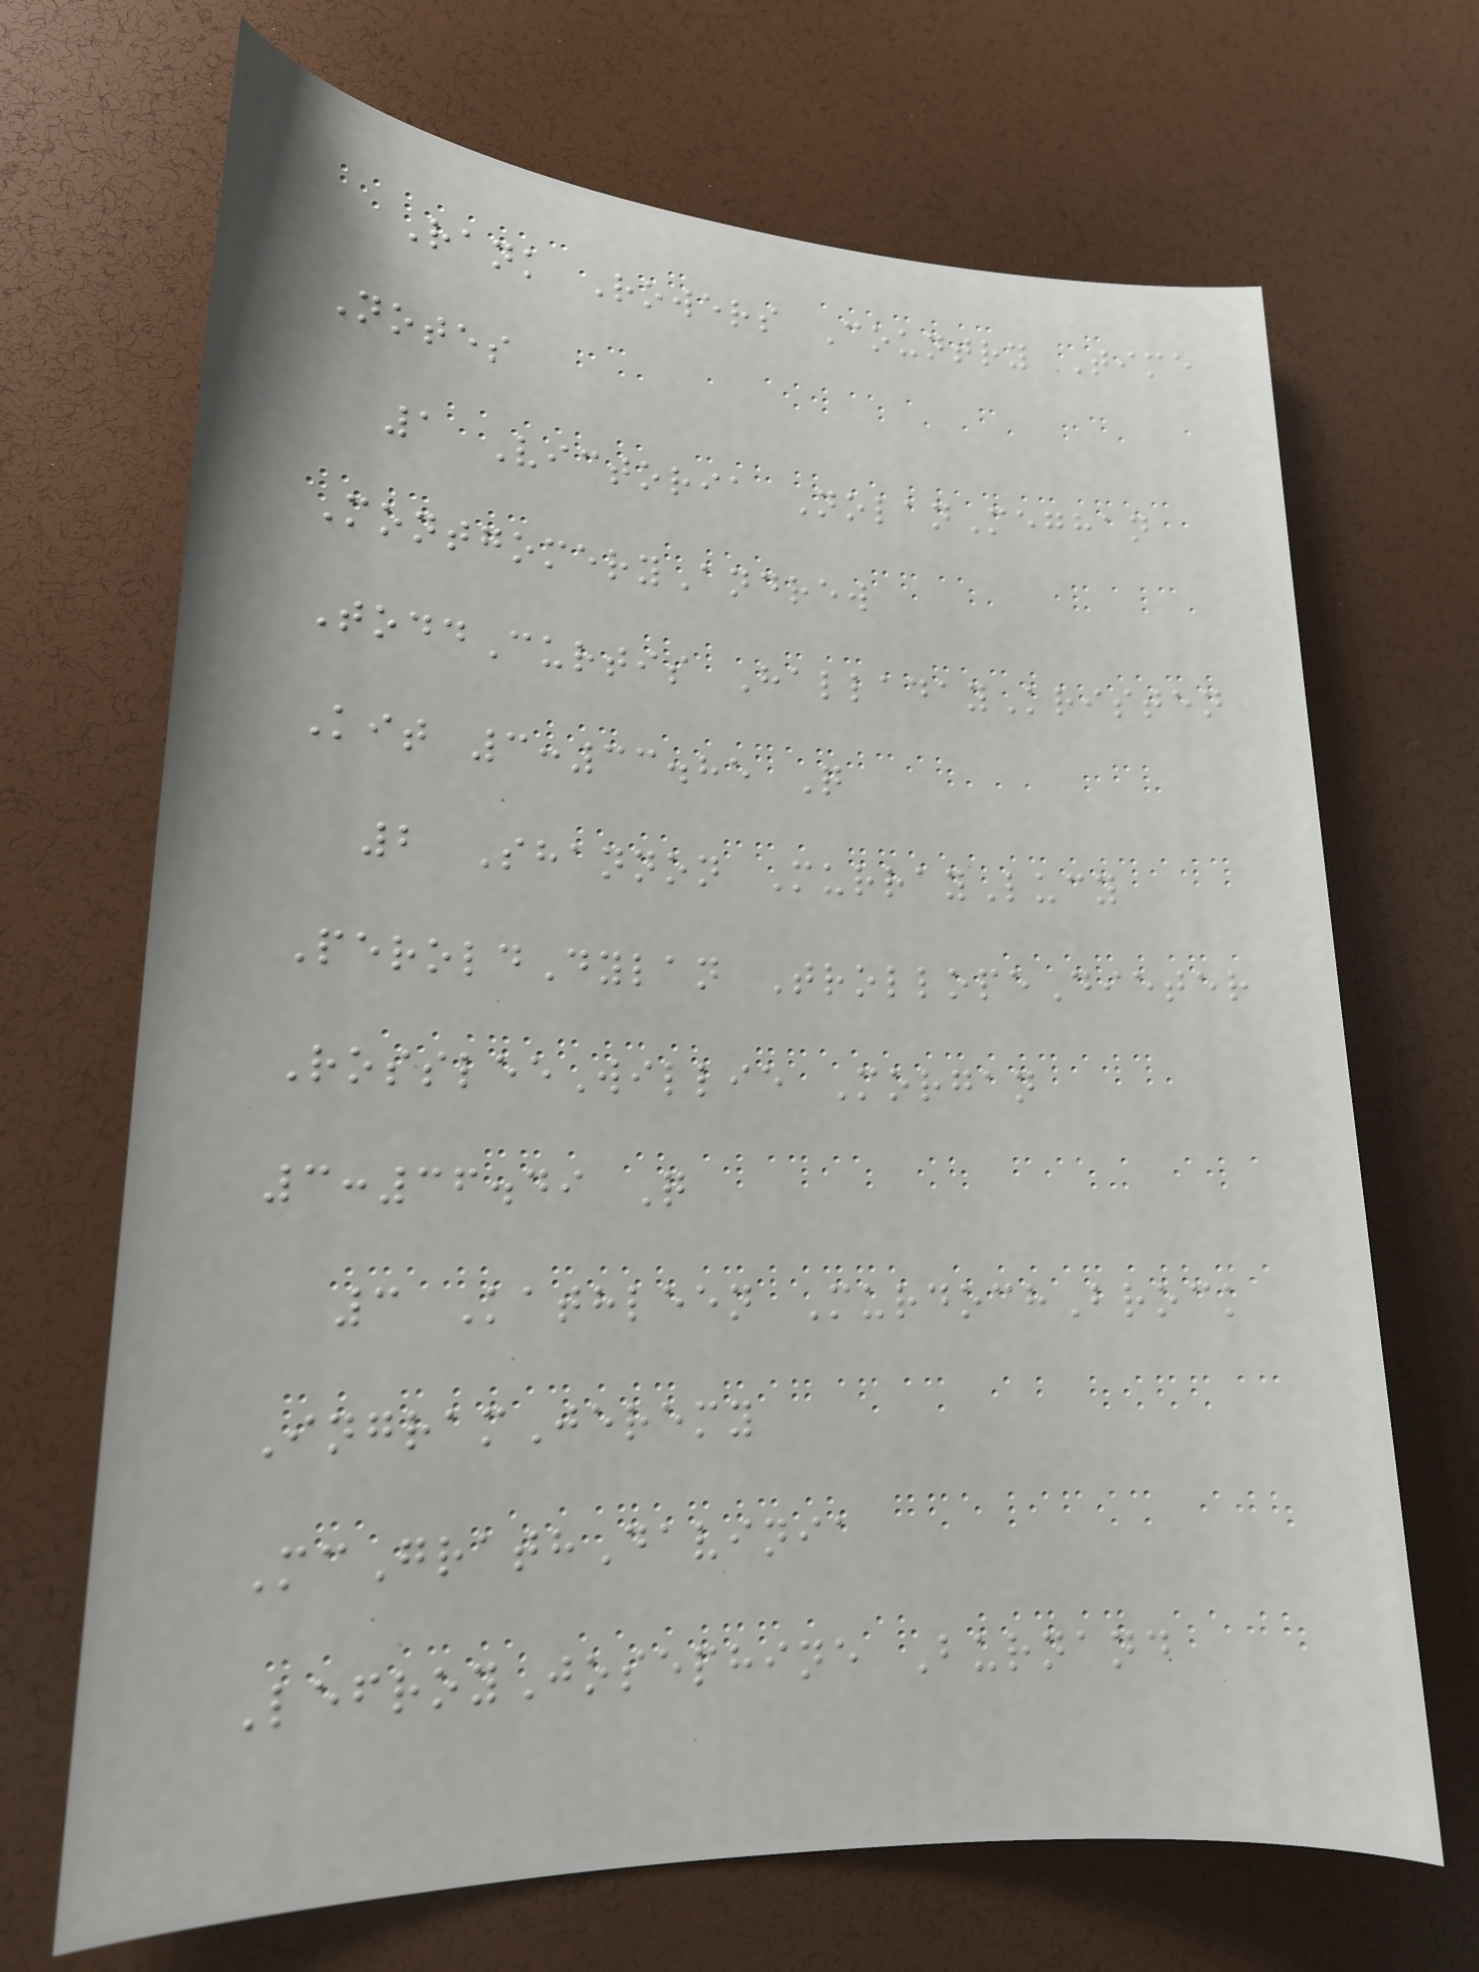Rank Rowers Country Time
Notes
1 Victoria NolanMeghan
MontgomeryAndrew
ToddCurtis HalladayKristen
Kit 3:33.85 Q
2 Shannon MurrayLucy
PeroldDylan TrollopeDieter
RossleeWillie Morgan
3:36.49 Q
3 Kathleen MurdochBrock
IngramJeremy
McGrathDavinia
LefroyJosephine Burnand
